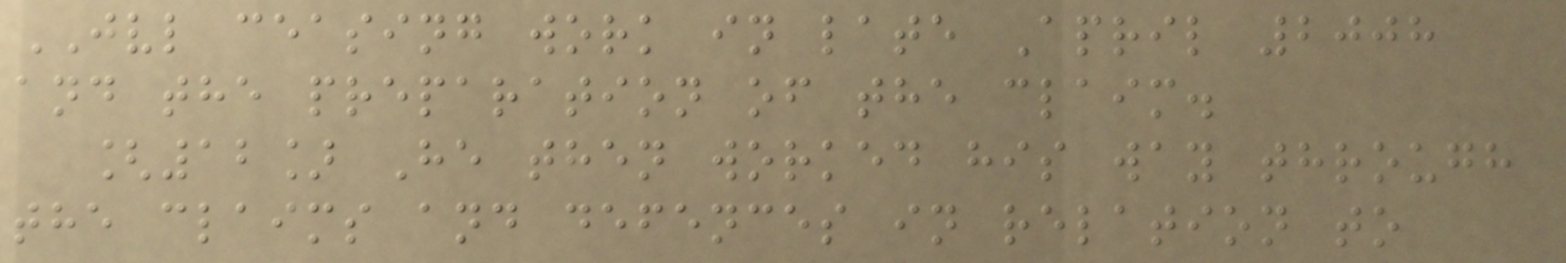JVL ceasing work in late April 2008
and the preparation of the claim.
[12] He then worked his way through
the claims and defences in relation to
